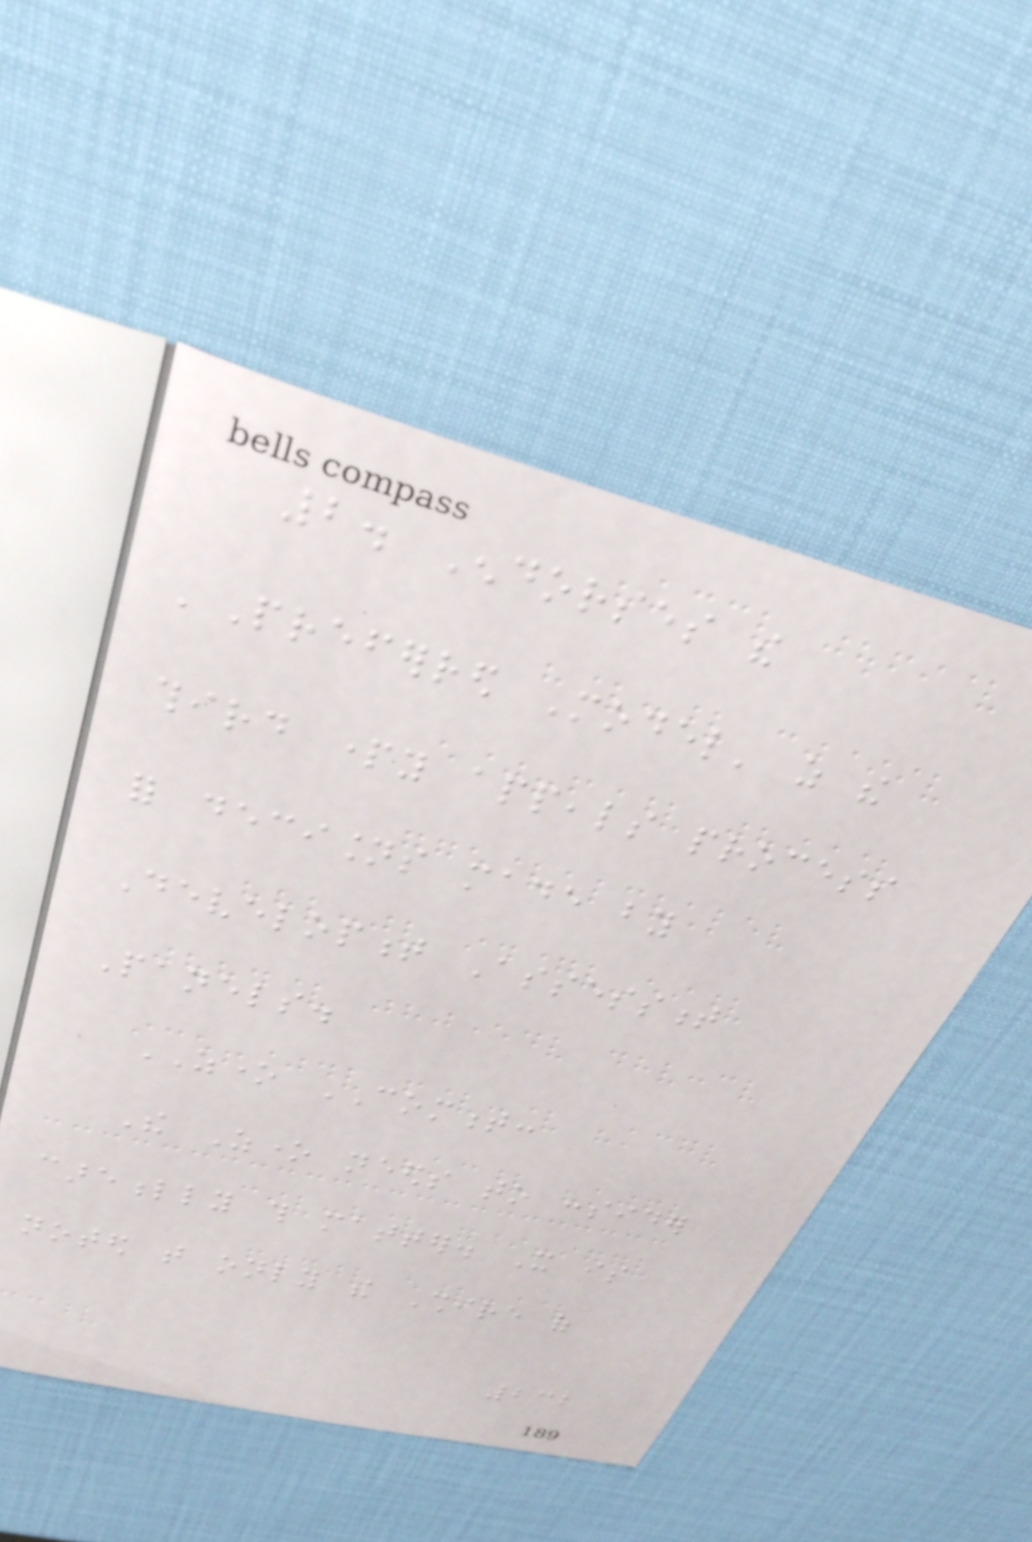2. Endorses the
'Preferred Model' as the
third party appeals process
for decisions made by
Development Assessment
Panels.
ZONE COMMENT:
The Zone needs to consider
carefully this matter. It is
noted that only the Shire of
232
